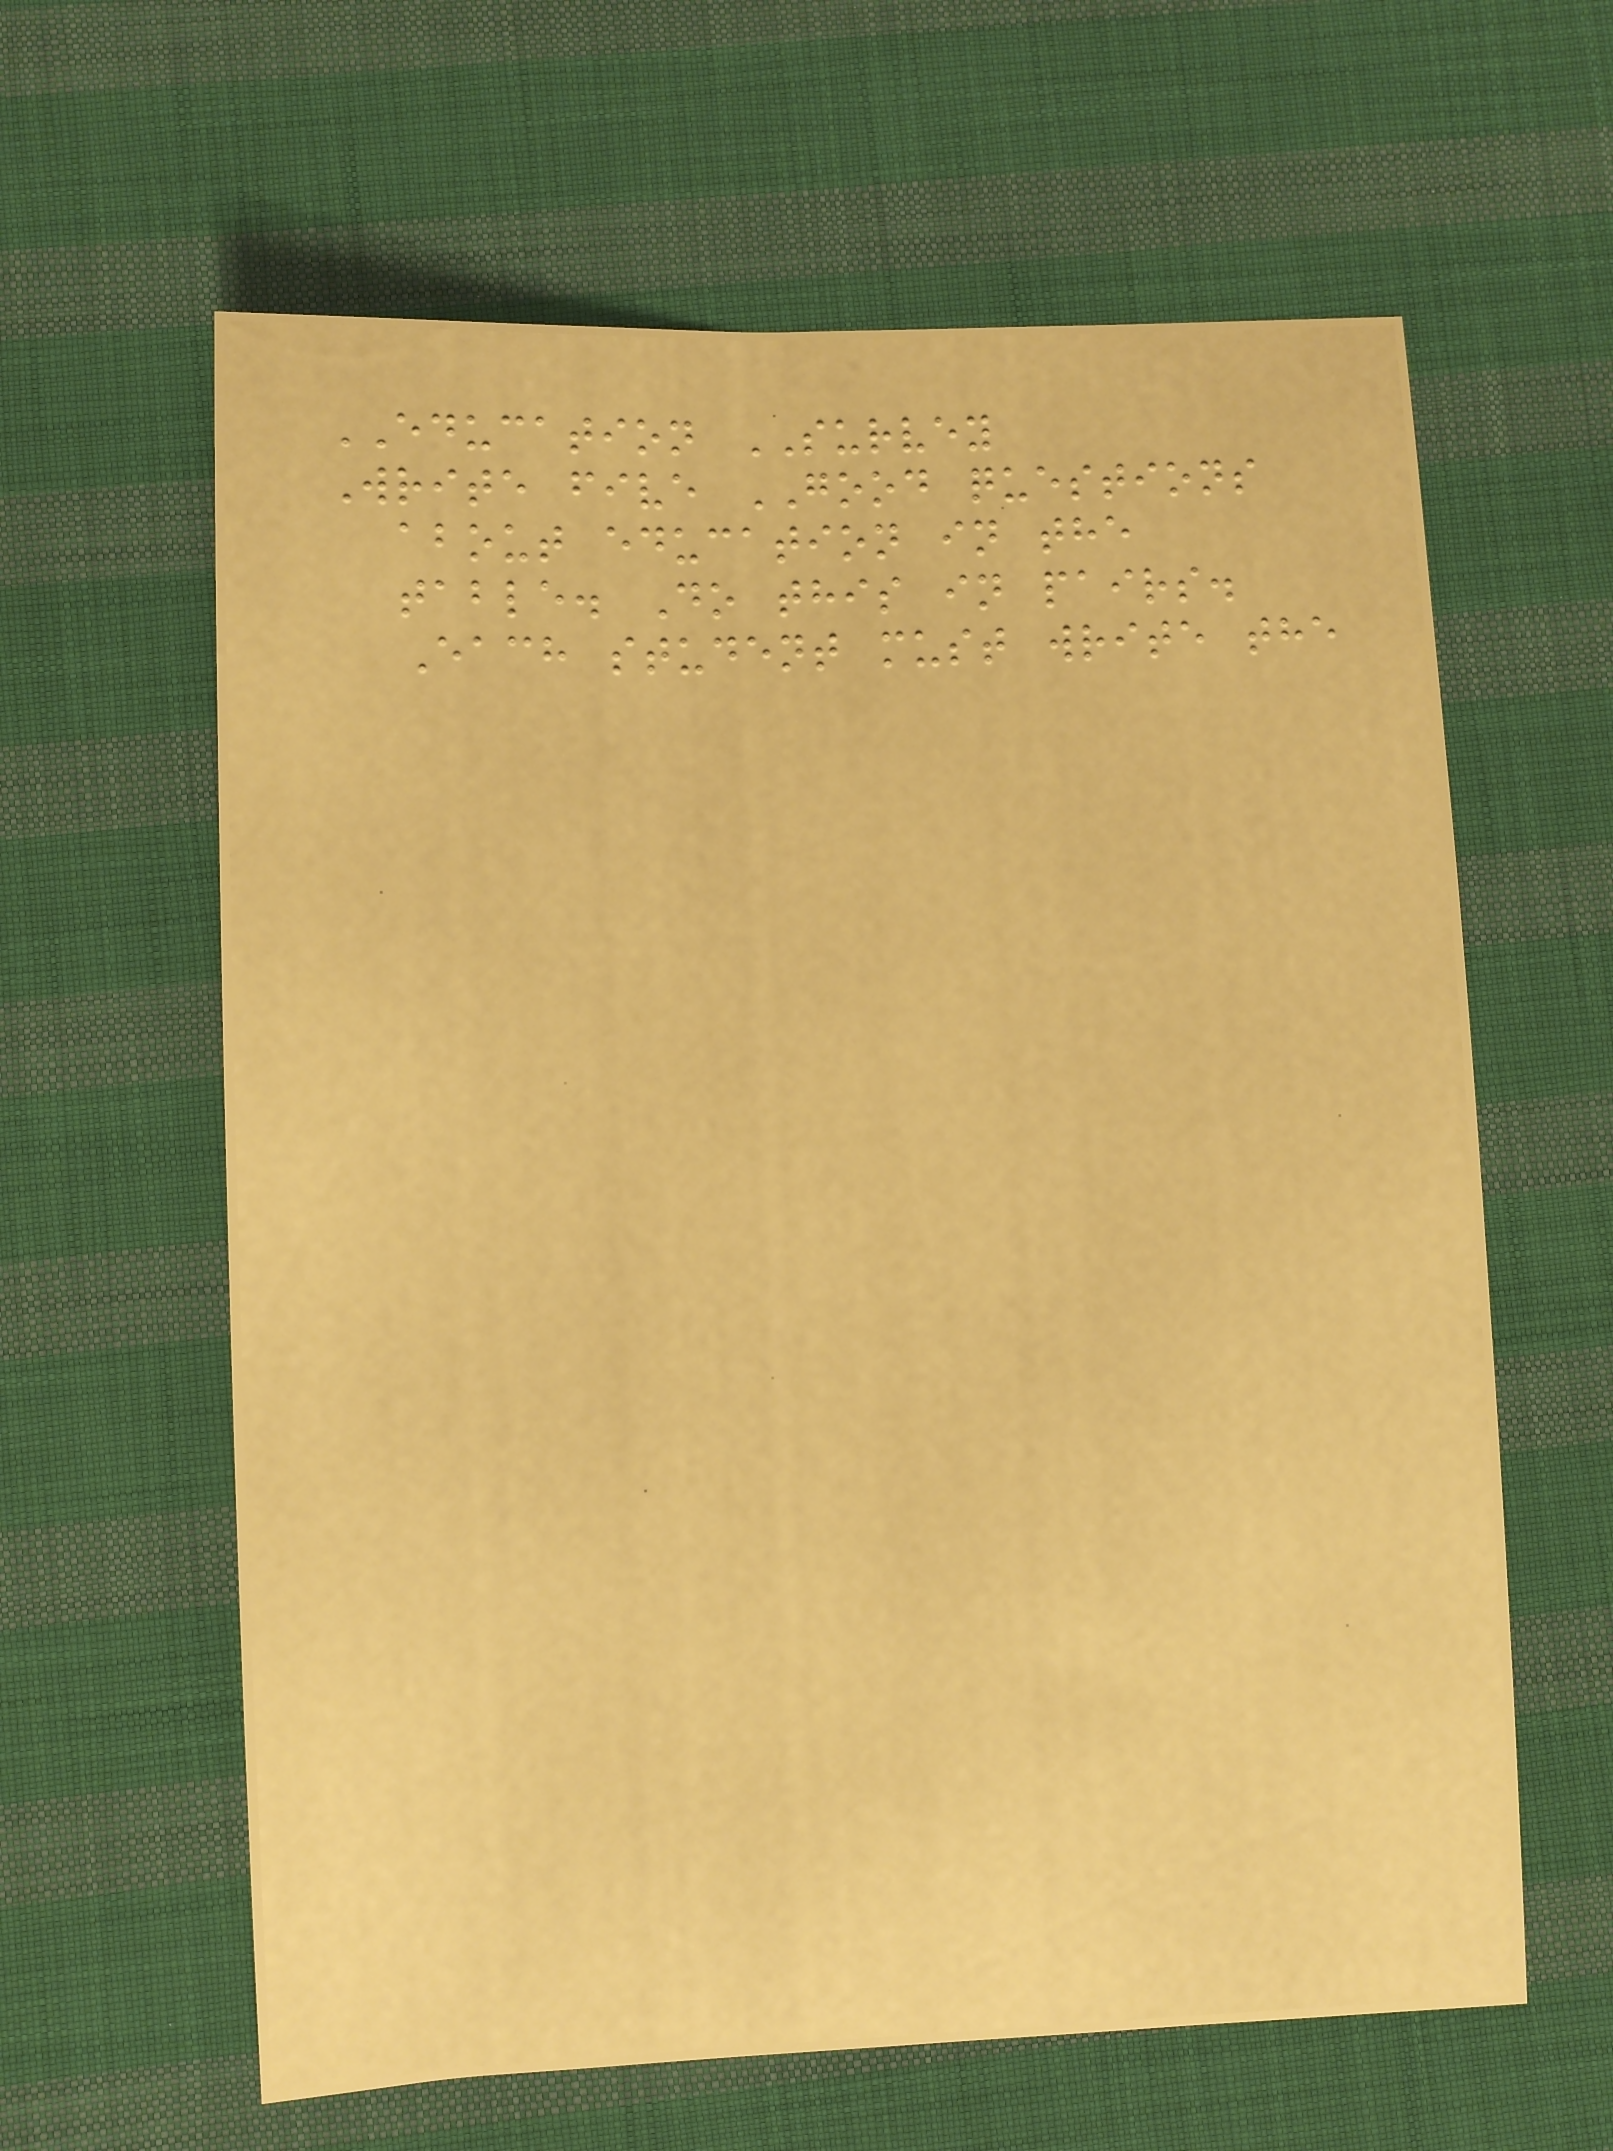EDUCATION SURVEY
Write five GOOD questions
about education in the
table. Do this in pairs.
Each student must write the
